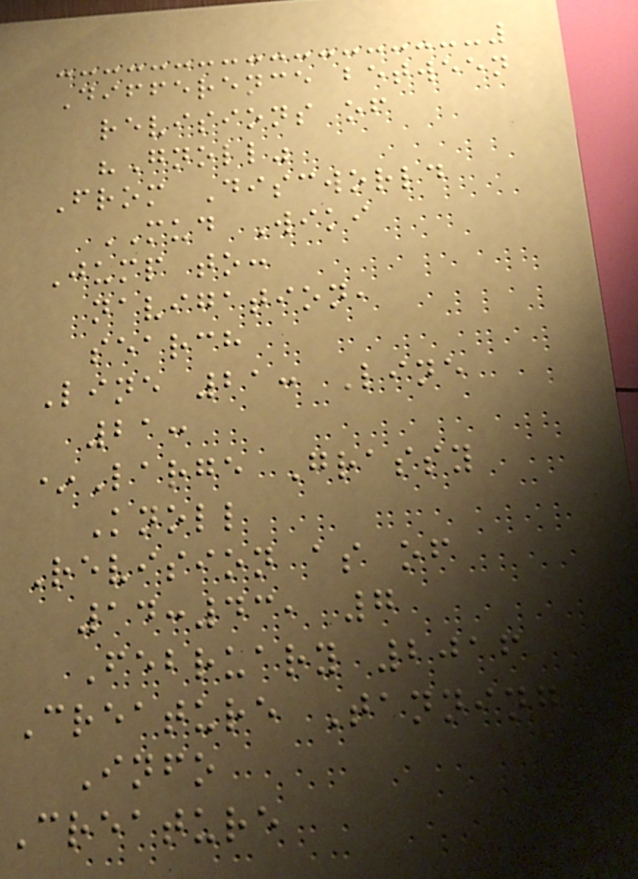Difference between
revisions of
"Gnoll"
From Discworld
MUD Wiki
Jump to:
navigation,
search
Line 21: Line
21:
*Large Grassy
Knoll
Revision as of
14:43, 7
February 2016
Creature Tanning
Info
Creature
